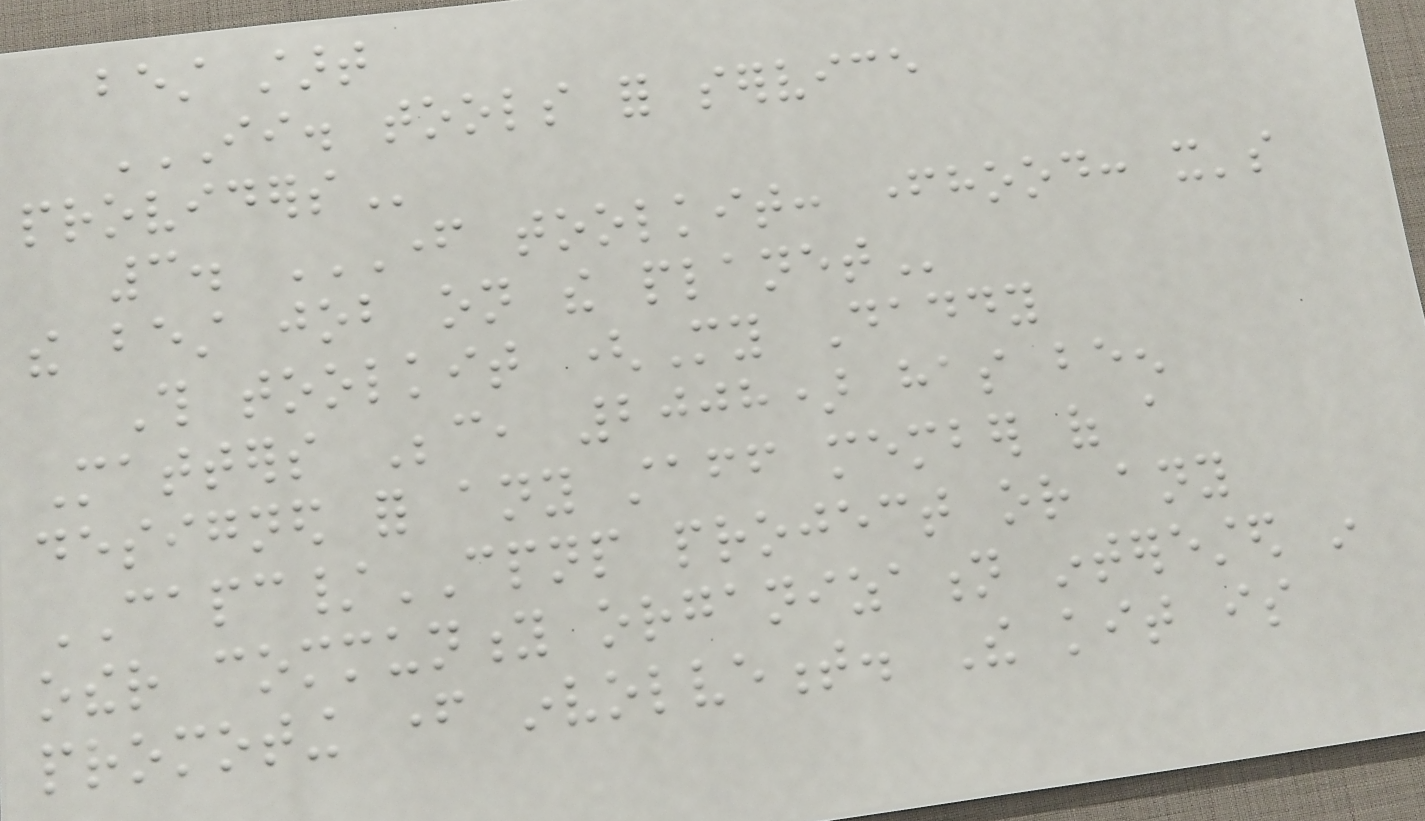best start
II. TOOLS FOR SERVICE
PROVIDERS
3. FATHER TOOLKIT: FATHERHOOD: IT'S
THE BEST JOB ON THE PLANET
This toolkit (My Daddy
Matters Because, 2008) has been
designed for any staff member of a
CAPC/CPNP project or any
other community organization interested in
promoting father involvement. The kit is
